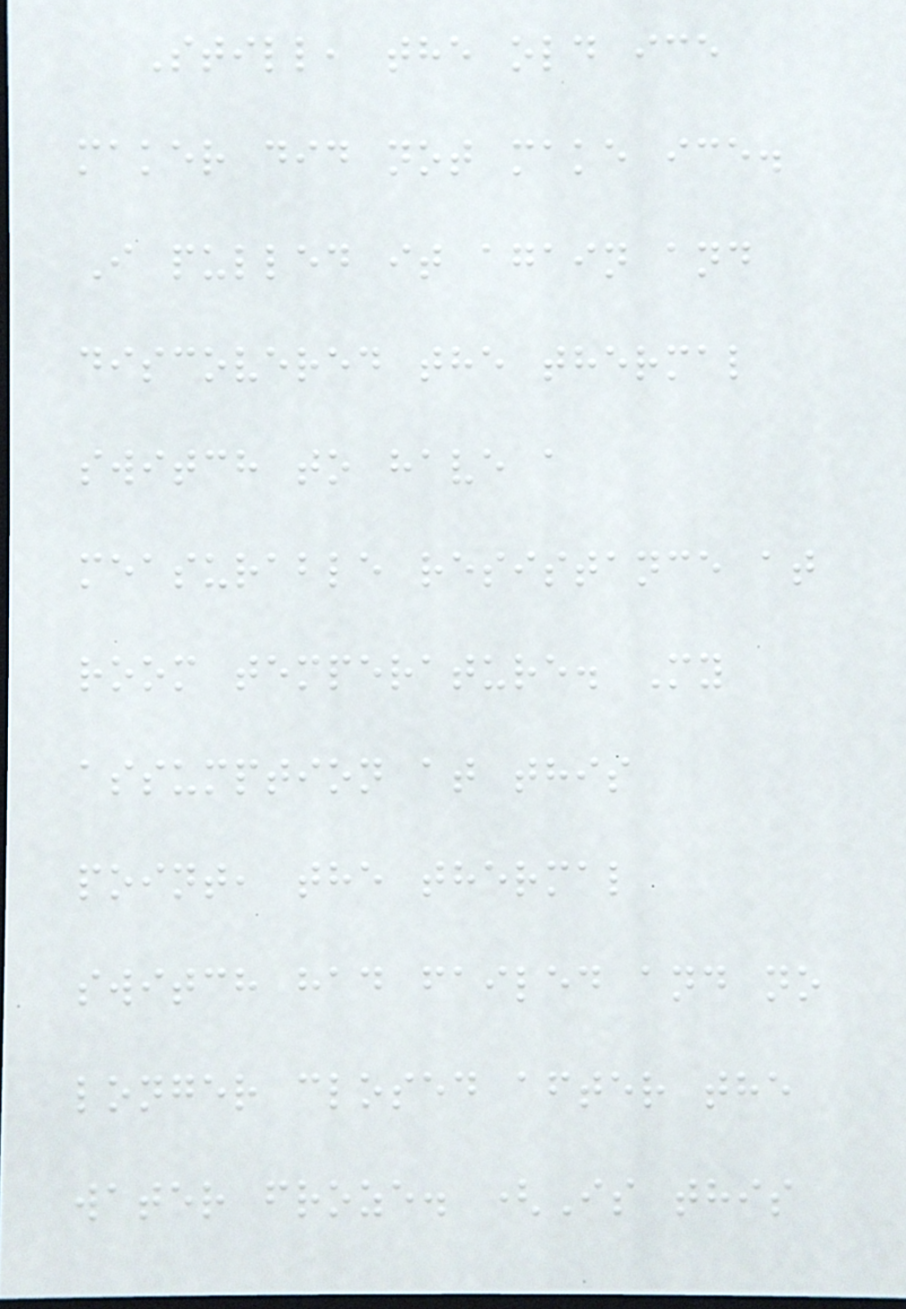Still, the old ice
maker did not make ice.
I pulled it again and
discovered the thermal
switch to have a
measurable resistance at
room temperature. My
assumption at this
point, the thermal
switch had failed and no
longer closed after the
water froze. (Is this
